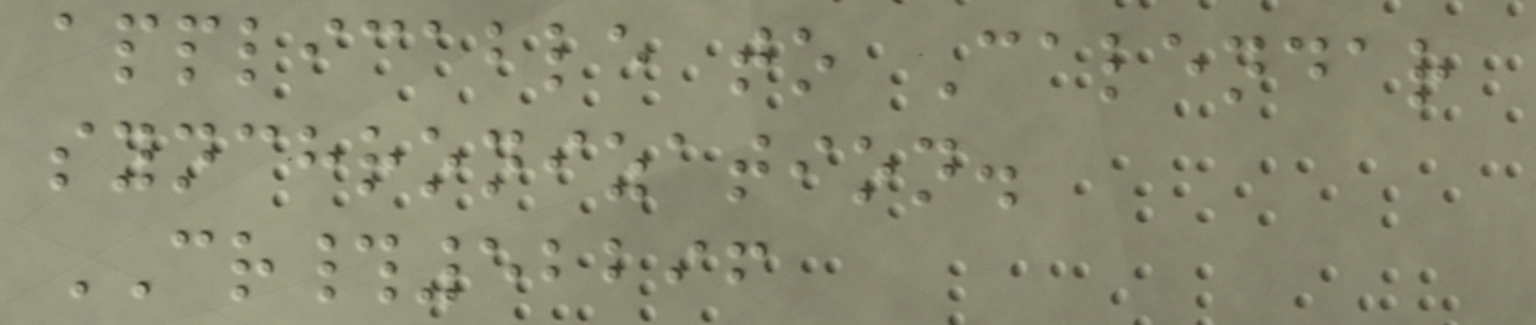applicable to Calendar
synchronization.
CR#52296
